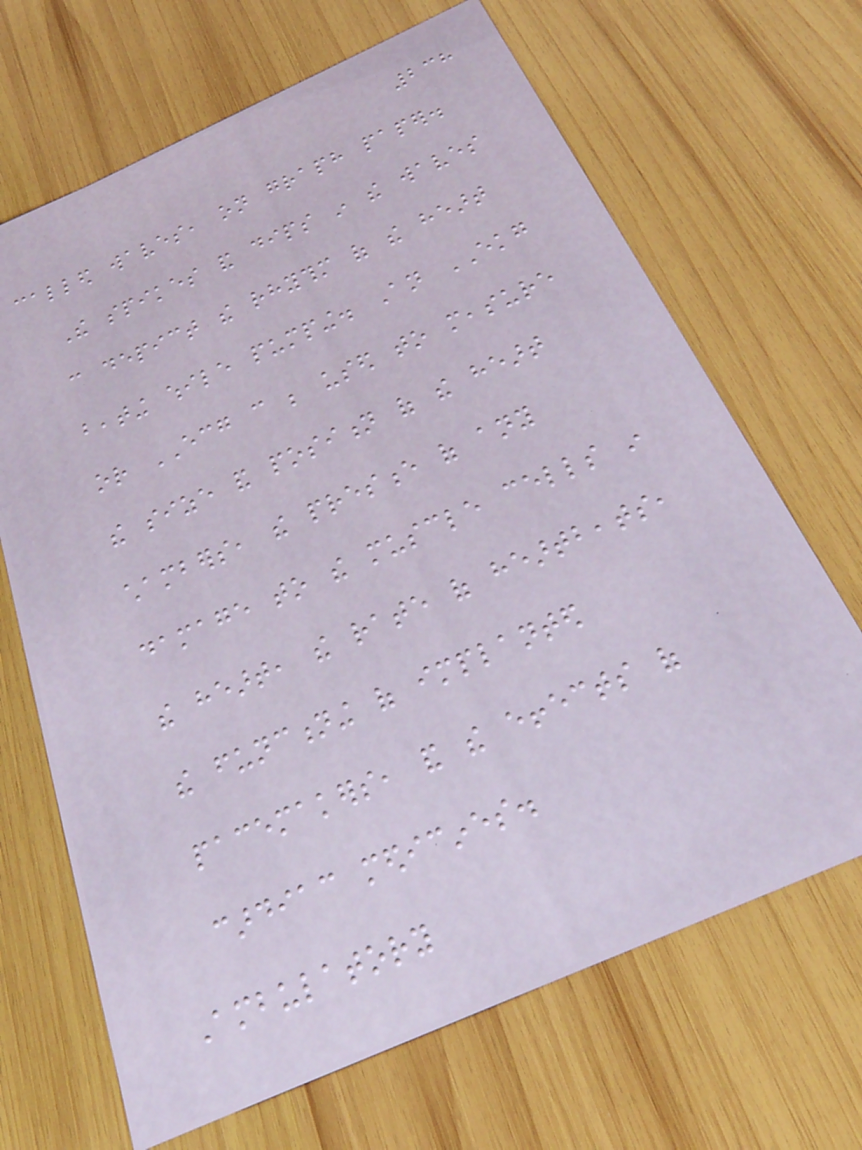238
called waves, on graph paper.
The spikes and dips in the waves
can depict the rhythm of the heart
beating while pumping. An EKG
or ECG can be used to measure
the size and position of the heart
chambers, the presence of any
damage to the muscle cells in
the heart, the rate of heartbeats,
the functioning of implanted
pacemakers, and the effects of
cardiac medicines.
Ambulatory
